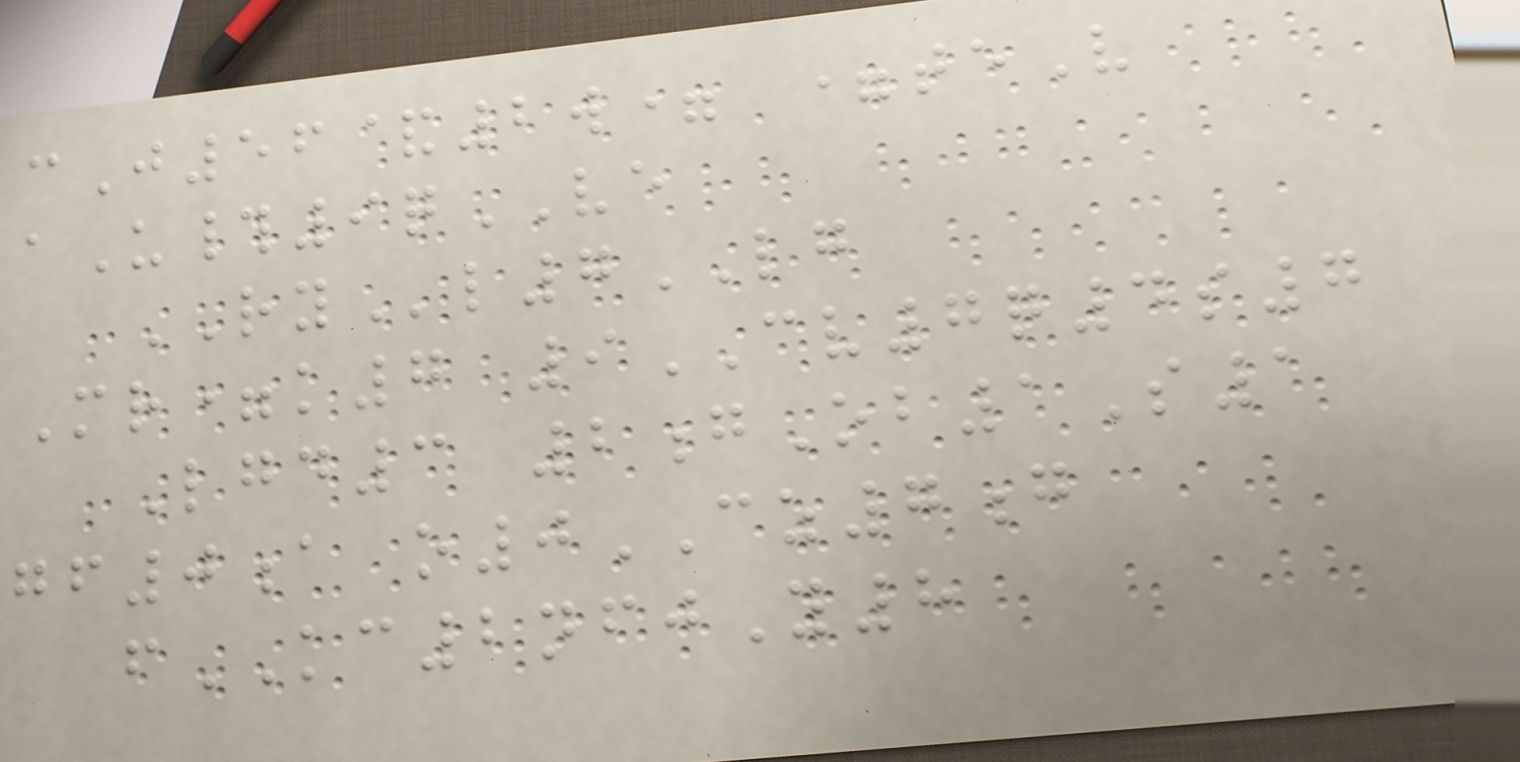cJ56&2w= =teV
aU#9qVE
RYl7LG
Mr=k7 9CV7q4s7
Lgd3 2gOb1S1
gf0a o0CZ7g
fKC2nfjY8
